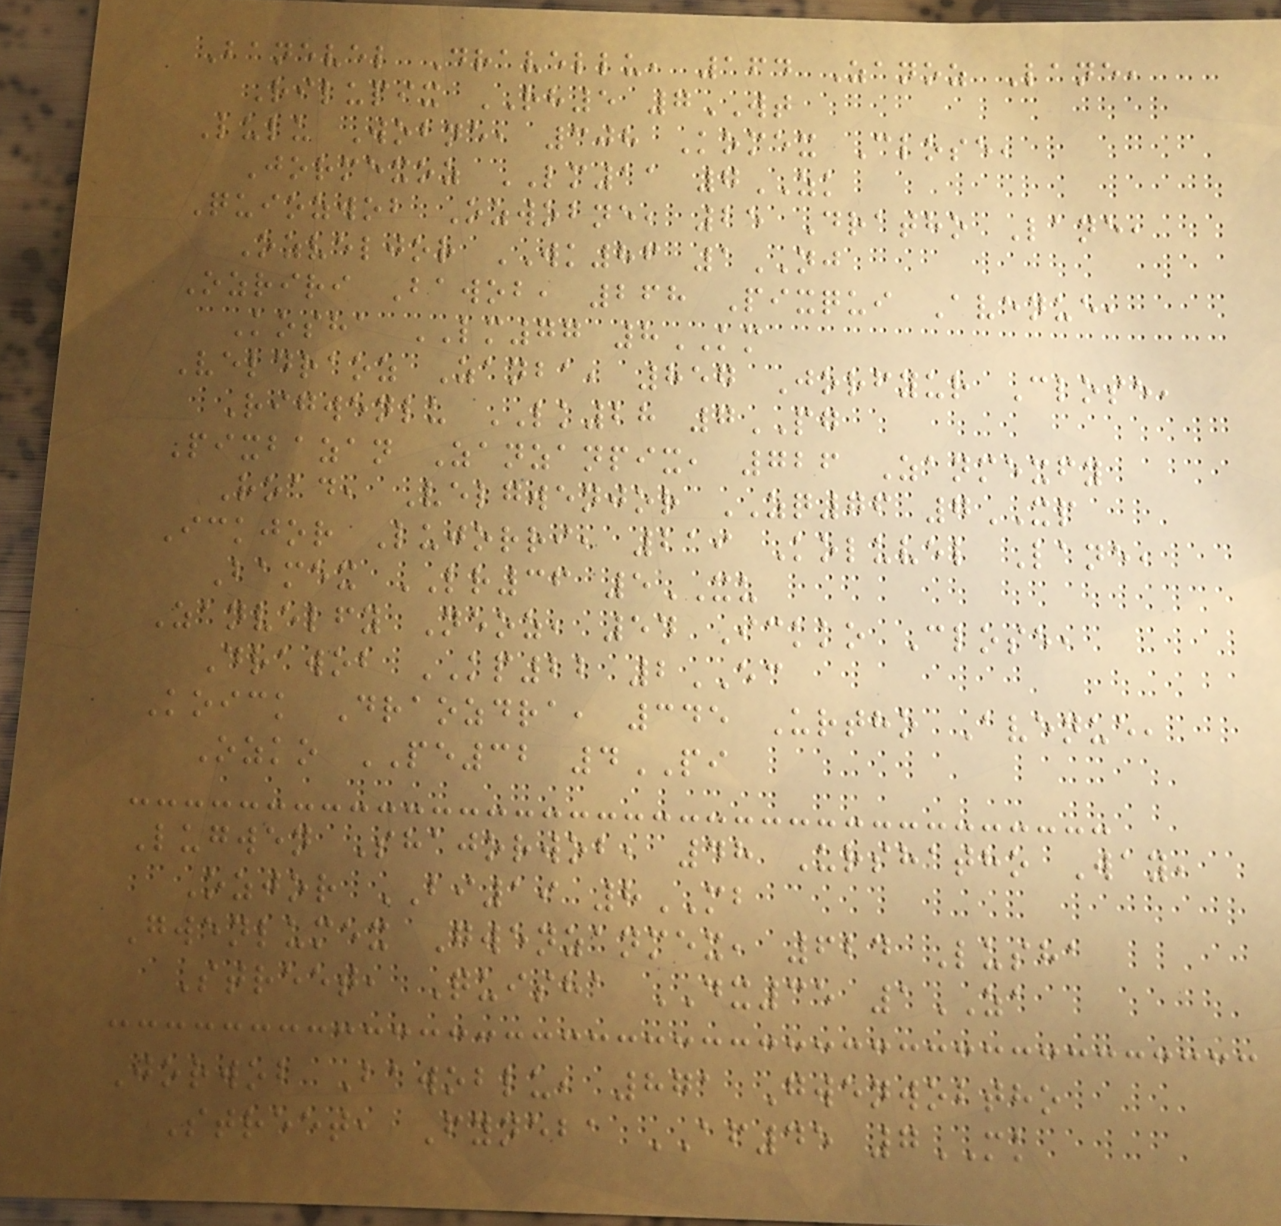Banevel Dravellu, 164 Zanoz Lane,
Rilupix RH5 7WT
Lulu Wobne, 308 Komex Close,
Jormexoz LM11 7ZK
Quiozwob Ozwobne, 25 Dratho Lane,
Ozveljor WK86 1NJ
Ozriri Bawob, 268 Pixqui Avenue,
Kosha LM77 8KM
Veldraoz Zanba, 857 Jorfyur Close,
Rigwenlu LK28 7PG
Pixbazan Zanzanpix, 726 Zanmexfy
Road, Velgwenjor ZQ76 7XP
Ickjor Lujorri, 219 Koluvel Lane,
Bamex LR36 5XU
Zanvelfy Neoz, 54 Ickko Close,
Drawob KP22 2EC
Koick Draozdra, 345 Urtho Avenue,
Ozko PE32 4PI
Lugwen Shajorwob, 48 Urshatho Way,
Ozjor BI19 8MB
Gwenlumex Gwenzanmex, 624 Lusha
Street, Quisha DX35 1ZA
Jorwob Bawoblu, 871 Gwenwobtho
Street, Fyneba AF45 7MK
